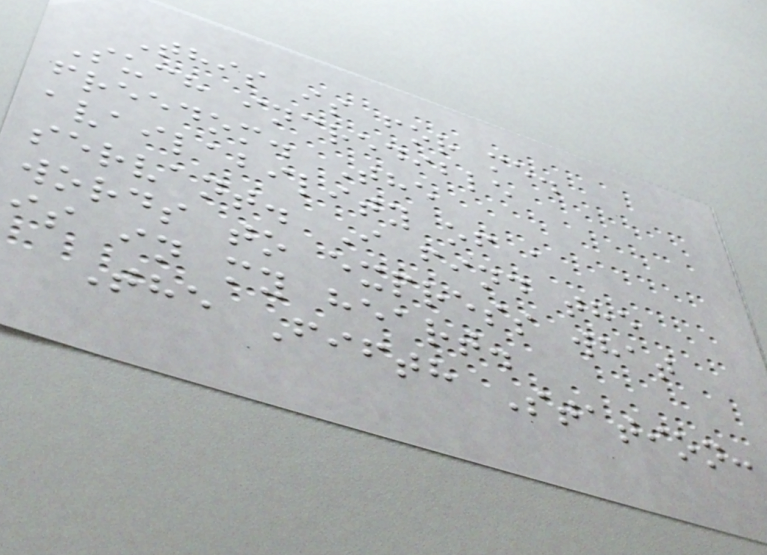This is for me.
Such incredible
freedom. The
availability of a
servant. I find the
words to express what
is in my heart.
The Fifth Station:
